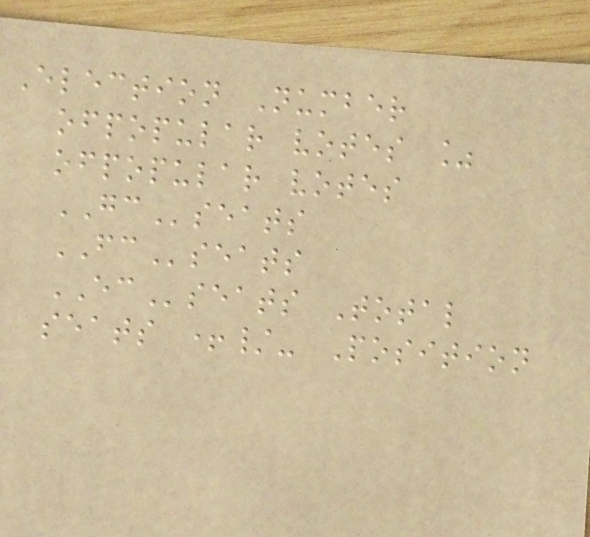Election Number
ofpopular votes %
ofpopular votes
GCseats
FCseats
ECseats Total
seats +/- Position
